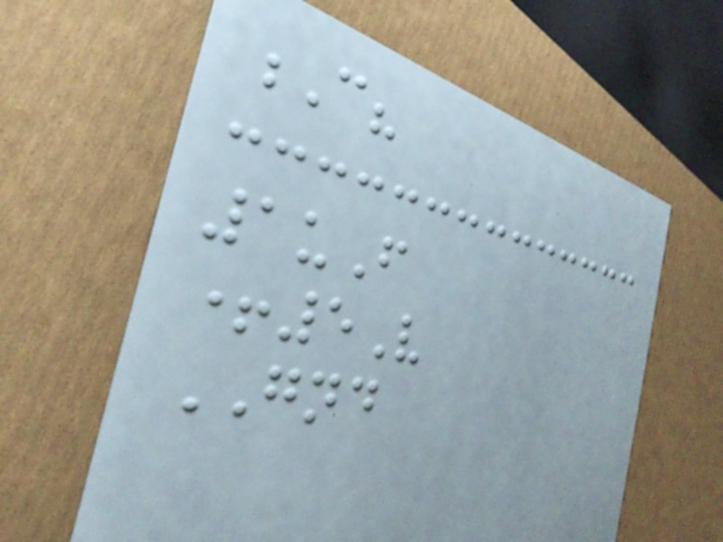C?
1uF
+5V
GND
